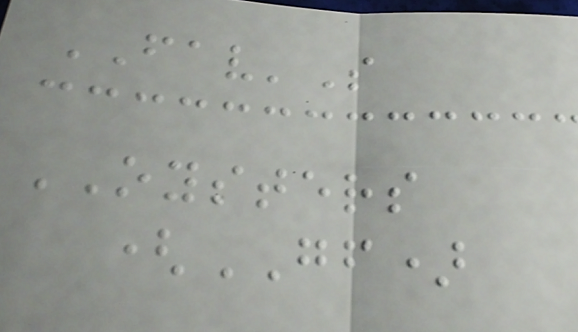FAV'S
OYSTERS
(GF)
